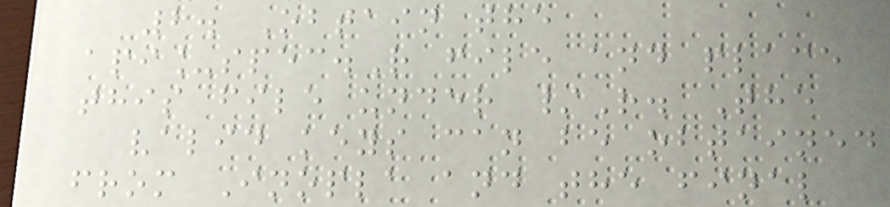2. Obtain the
api_spec.R file and place
this file under /R. The
valid keys can be obtained
from Inopla and the final
